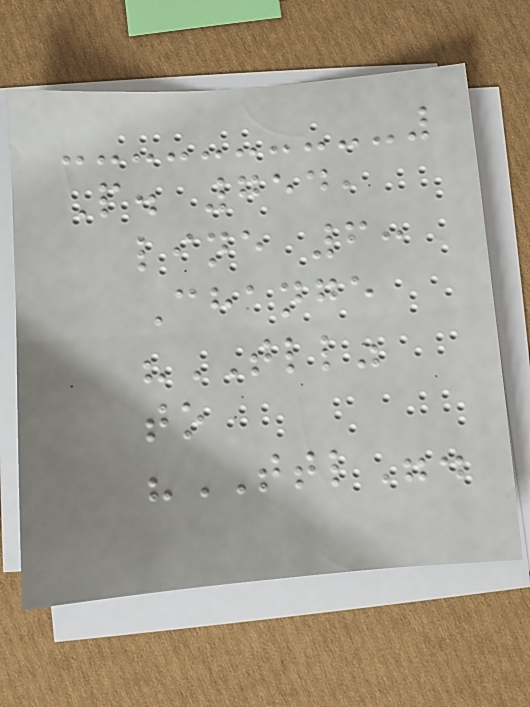P. 754,
line 6:
Change
"TLL"
to
"TTL".
